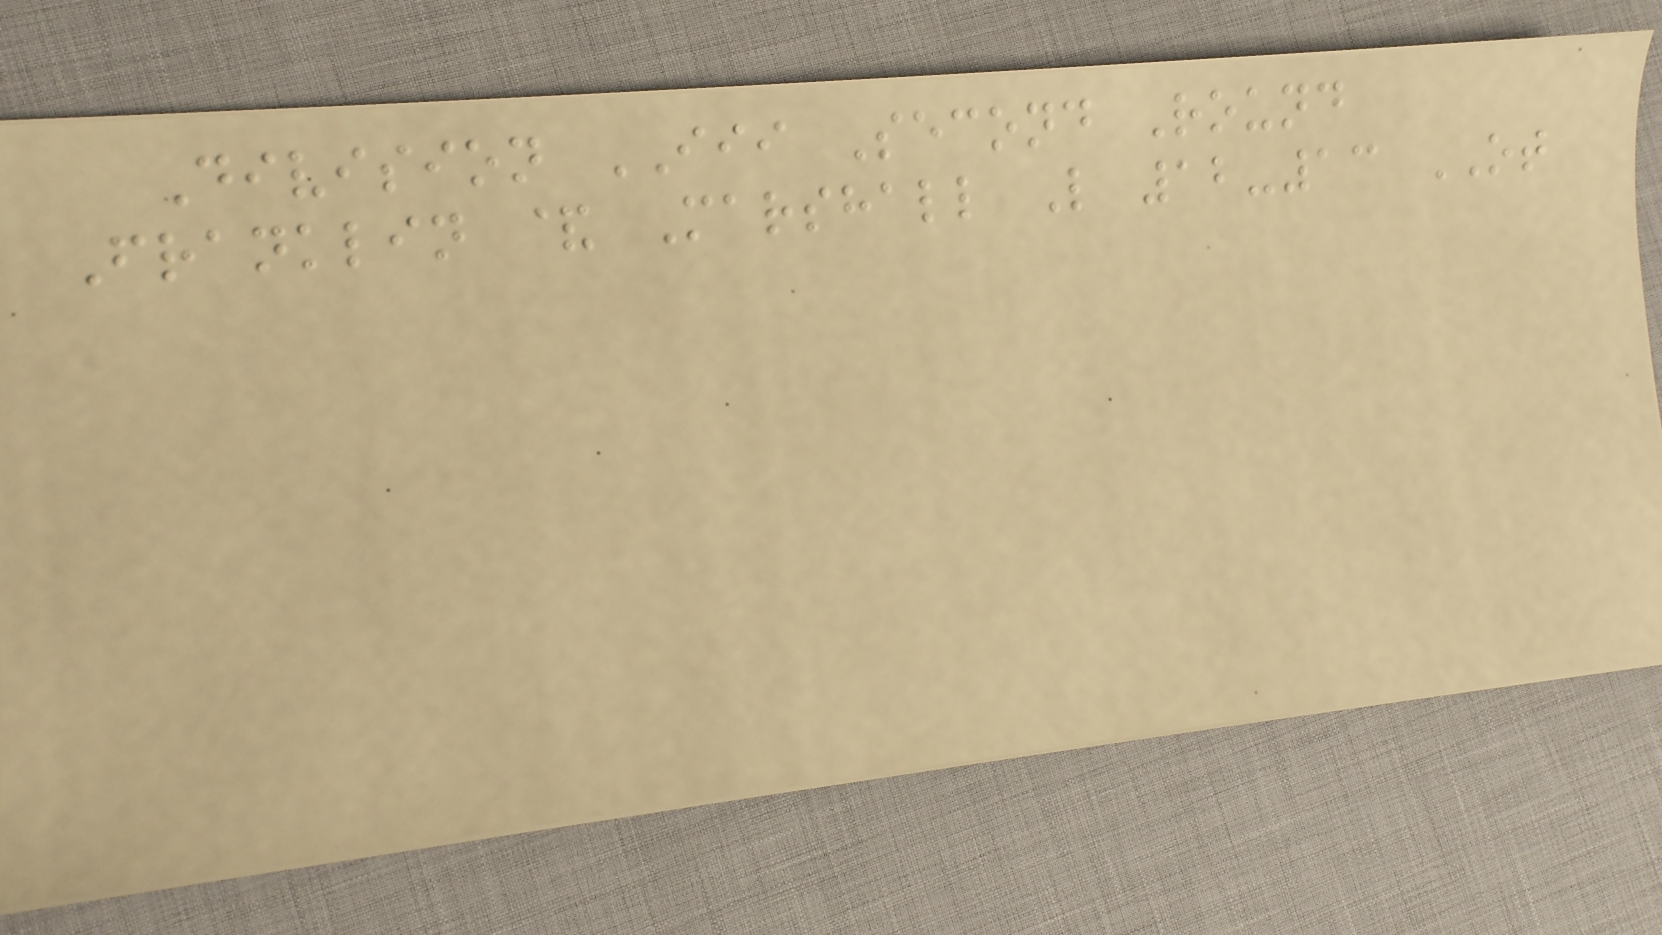Division III Second Round
Franklin & Marshall L 12-13 OT
